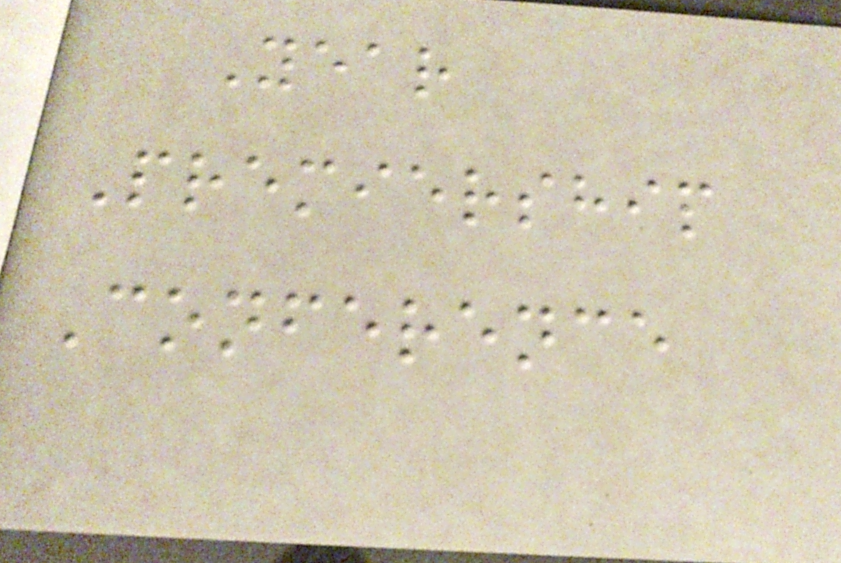Year
Premiership
Conference
